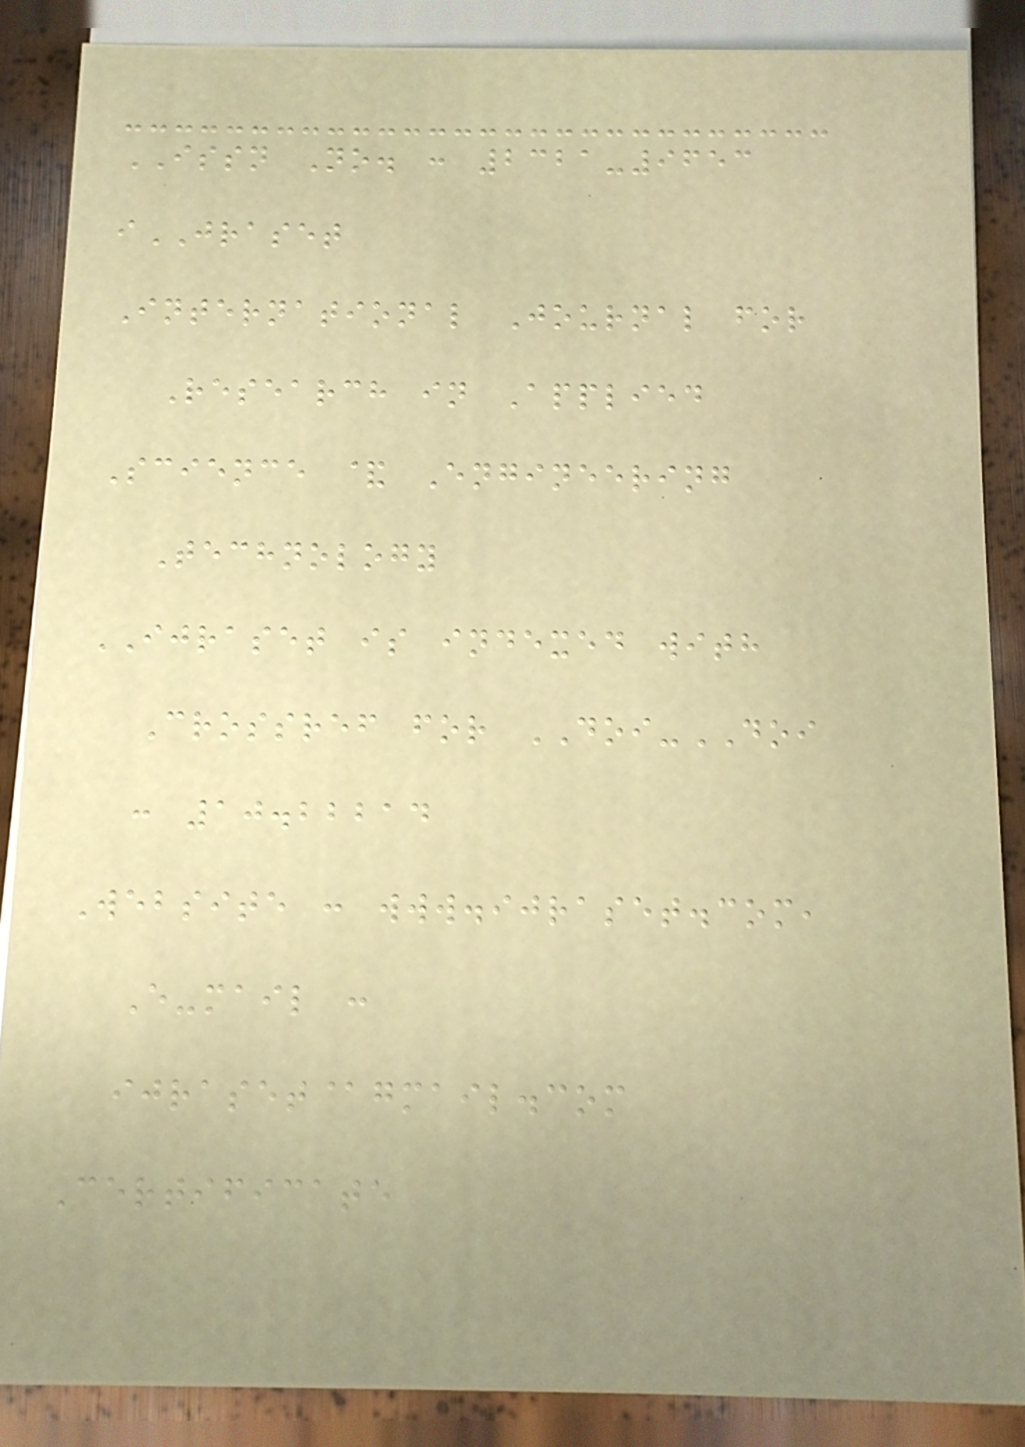ISSN No. : 2321-9653
iJRASET
International Journal for
Research in Applied
Science & Engineering
Technology
IJRASET is indexed with
Crossref for DOI-DOI
: 10.22214
Website : www.ijraset.com,
E-mail :
ijraset@gmail.com
Certificate
